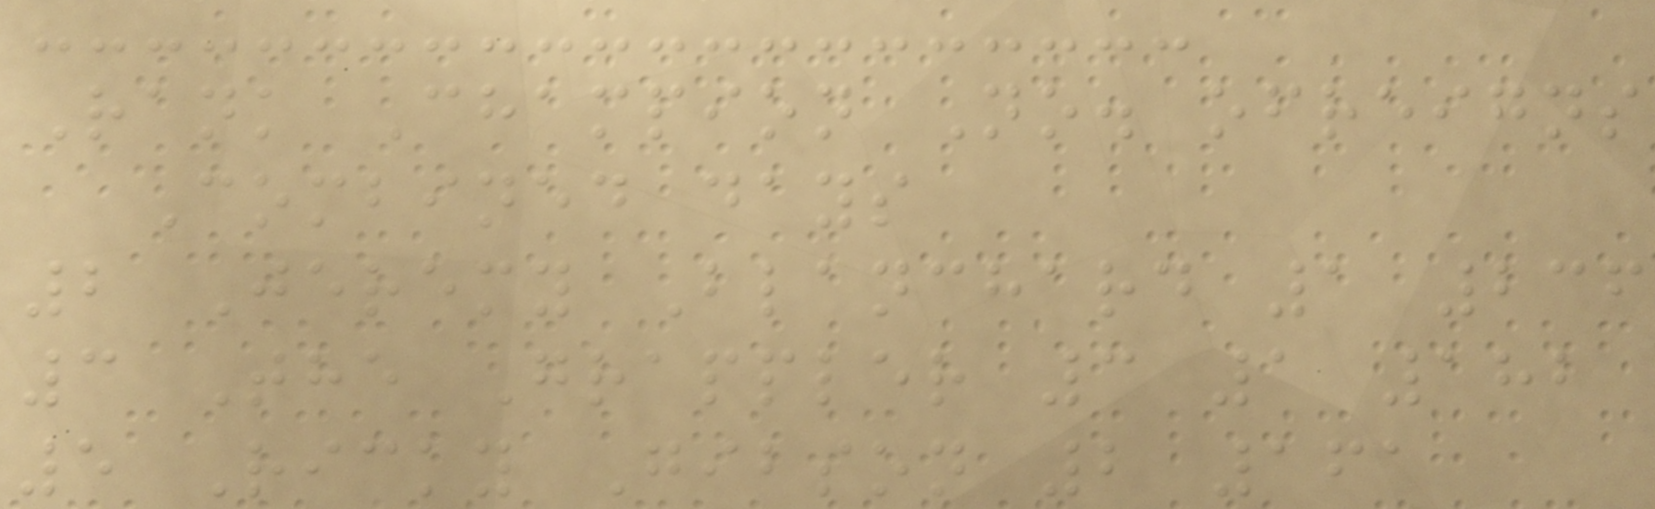Rank Champion No. ofreigns
Combined days
2 Jeremy Blanchard 1 236
3 The Grappler 3 1 182
5 Ricky Gibson 2 161
